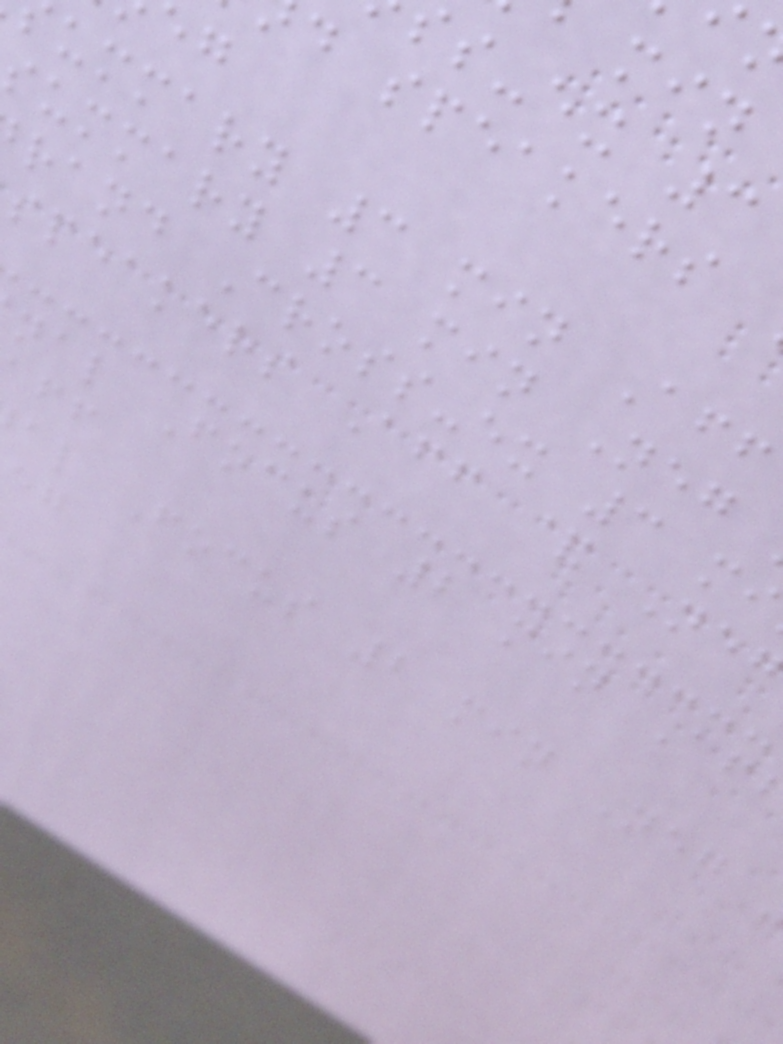s-ex 3
d speakers
ummary 3 min Aff
summary 3 min Neg
rand Cross-ex 3 mi
speakers Aff & Ne
nal Focus 2 min Af
al Focus 2 min Neg
